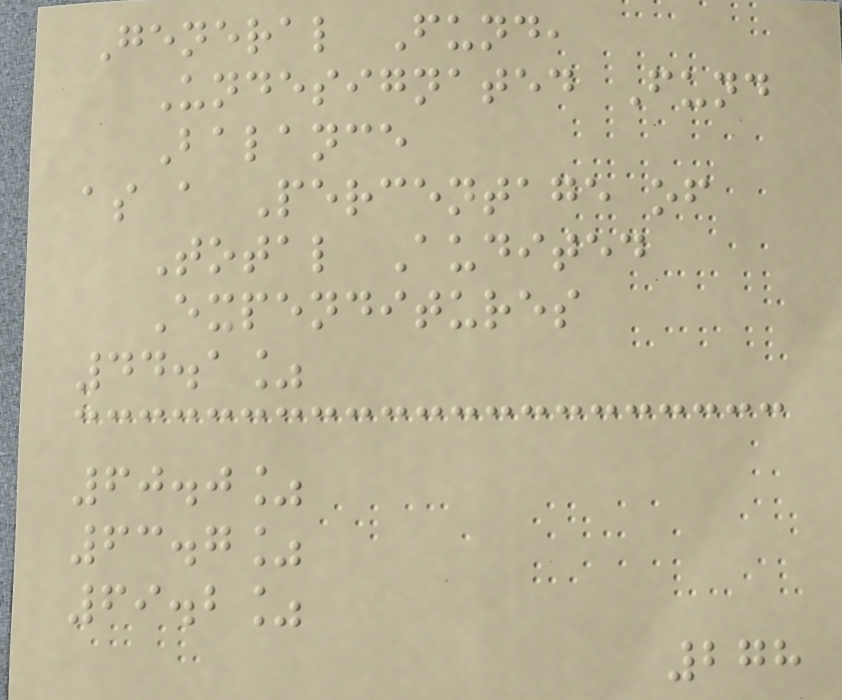General Fund,
Undesignated Fund
Balance
as a Percentage of
Total Audited
Expenditures
44.1%
60.0%
63.7%
69.2%
278
